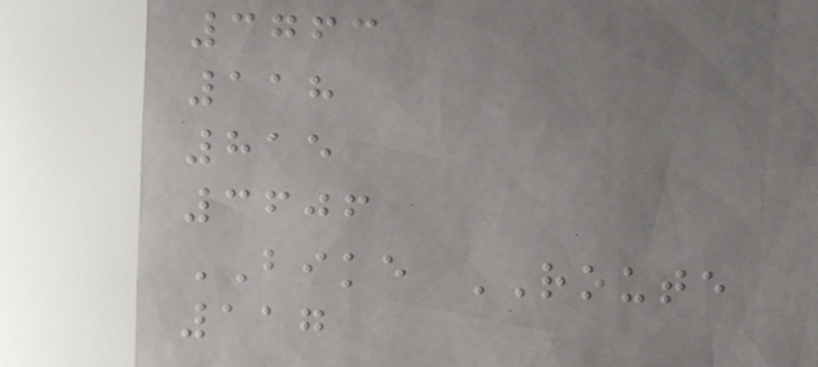3763
118
815
3606
BIKE ROUTE
117
